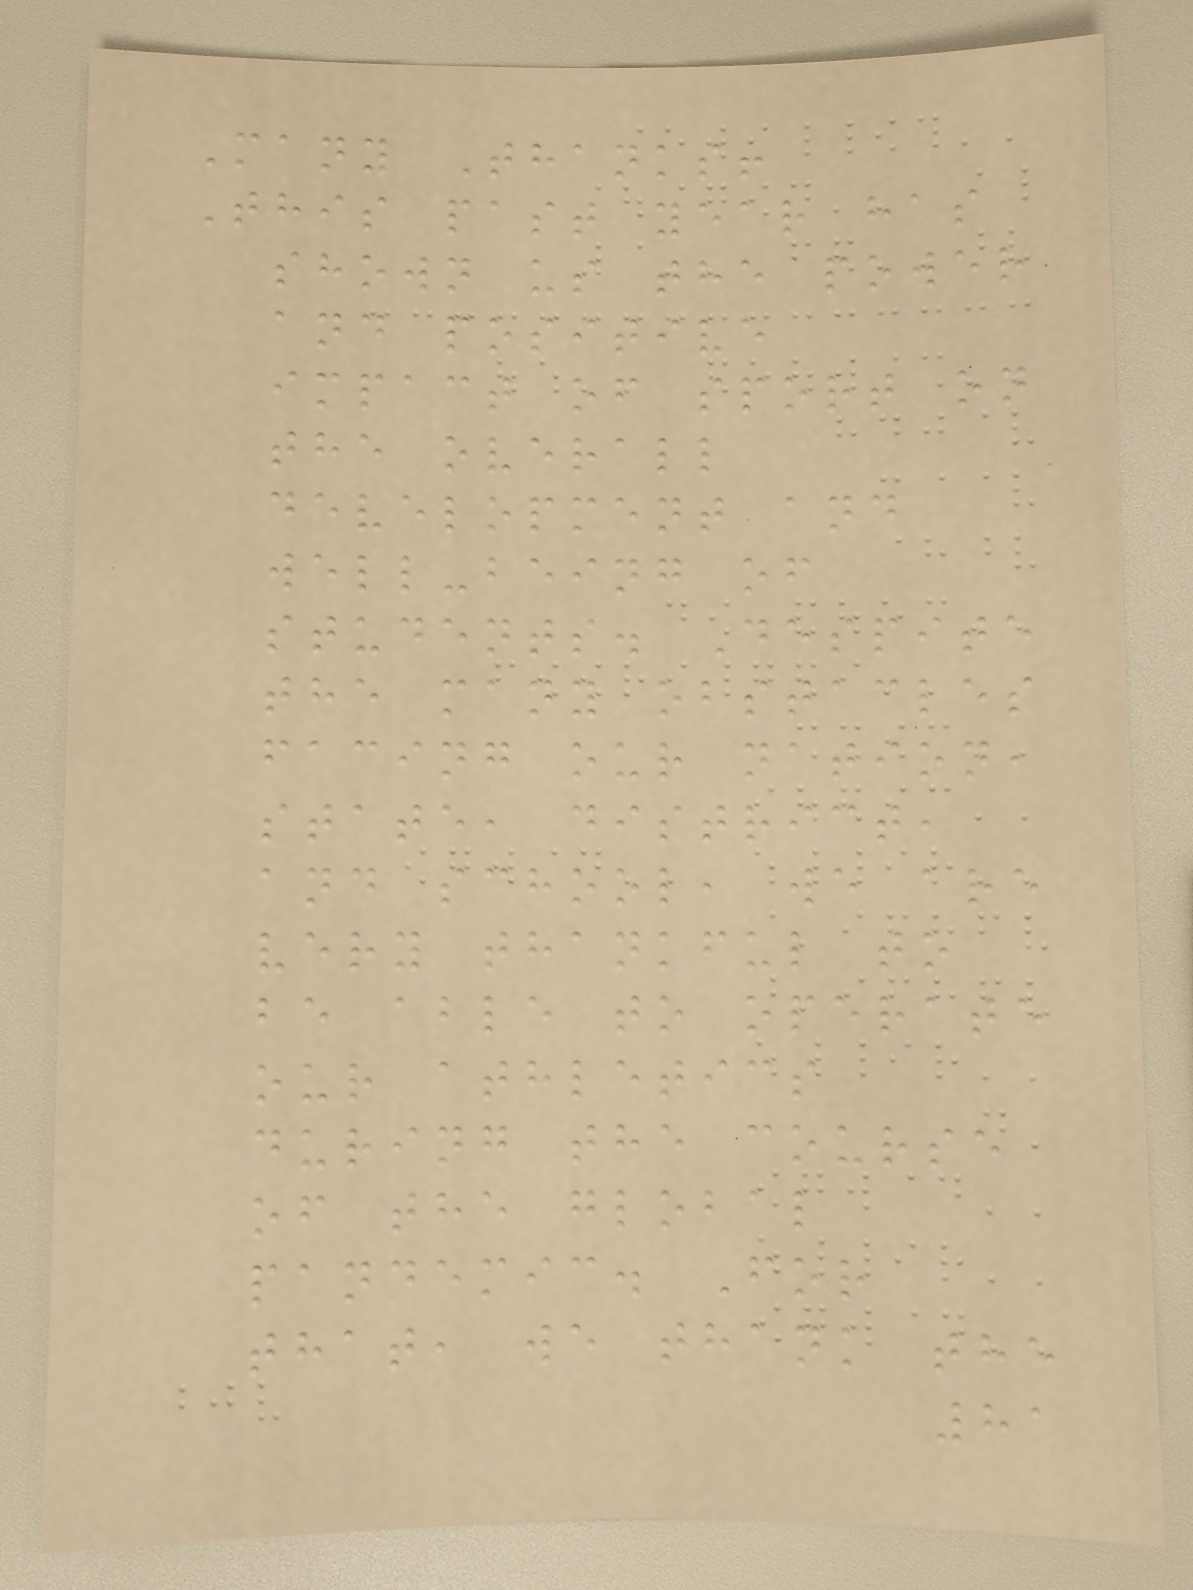Many Thanks!
This past year has
shown us the power
and positive
impact of sport on
the overall
development and
well-being of
students. Despite
the many obstacles
facing our nation,
state, district,
and school, we are
very thankful to
be able to operate
our athletics
during the course
of the global
pandemic. For
that, we thank the
81
